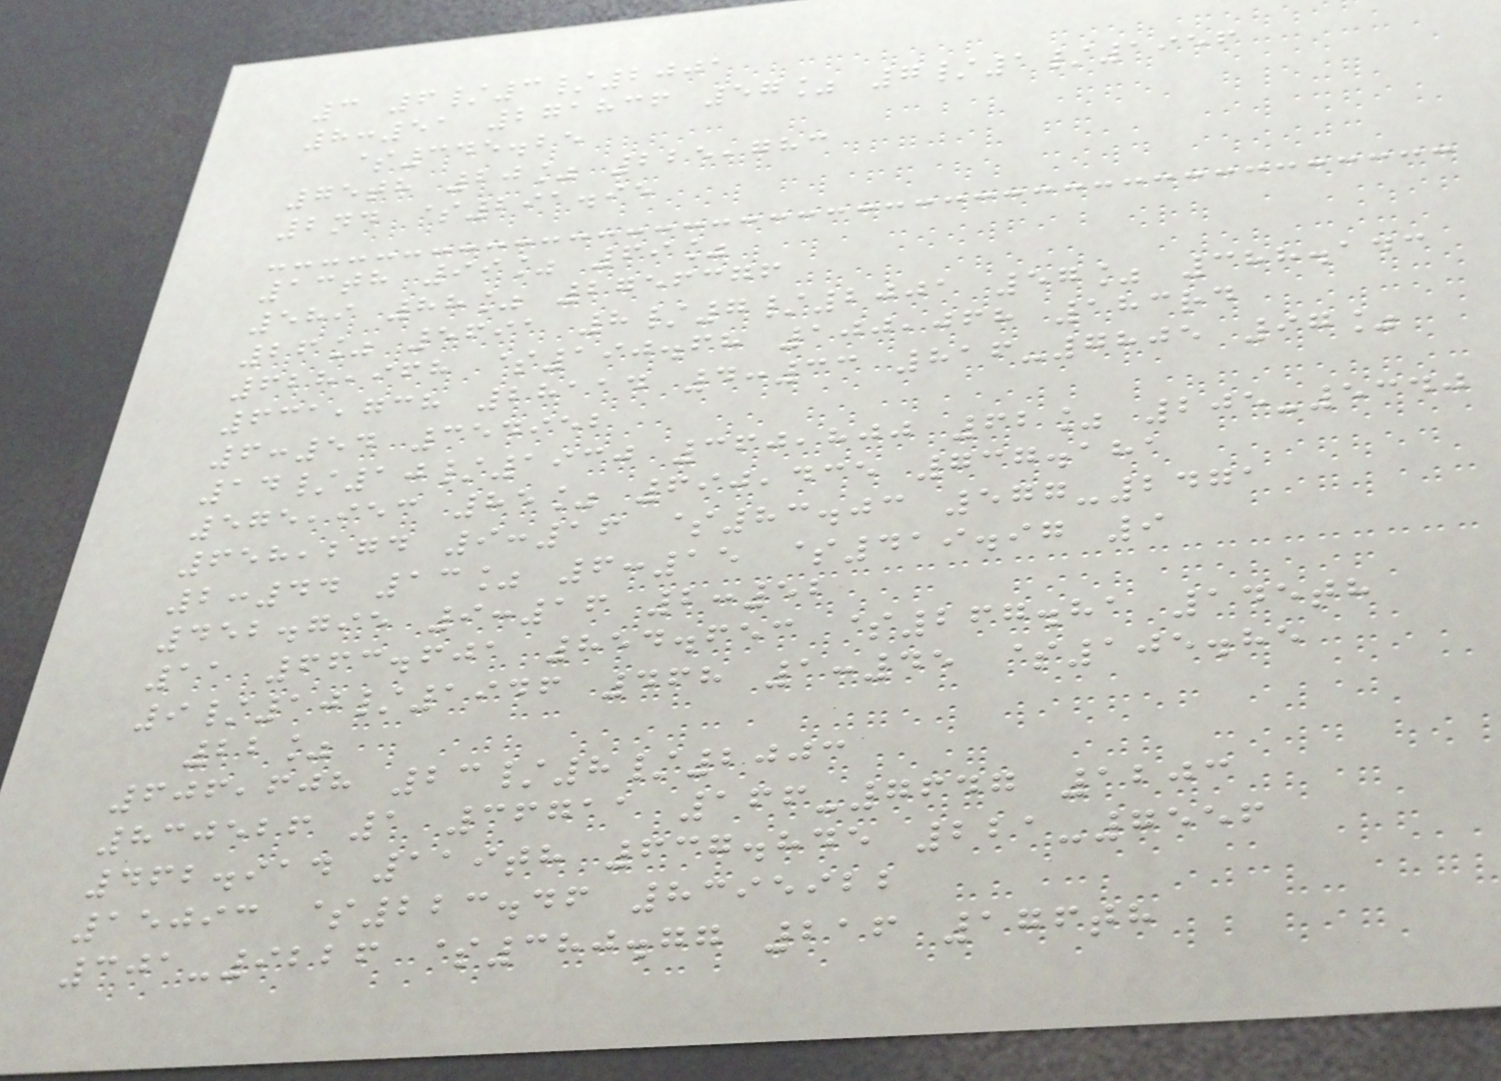3 6/3/2001
8:51 271836 57% 7/1/1956
$345.25
75th 20% 225,783
2nd $291.95
13th 99% 69%
589 88% 2756376
26% 5691 8/7/2001 57% 388.143
628,968 $190.68 100,068 183rd
631,738 28114 4:33 816-7805 97%
6:54 354952
14/10/1930 360,800 62% 205-5340
575,953 85% 690,435 737.181
658,274 9:16 $83.03 577-2471
2:44 13% 6:15 $419.97 9
452.795 9:16 2:52
11 663.601 854.653 $267.81 145th
9/10/1946 468 1:45 $105.85
22%
606,608 23/8/2003
830526 1 36711 166-7647 1203
462.914 119th 637.845 221-7556
15093 $223.46 8395922
301-9226 $380.77 216 176th
